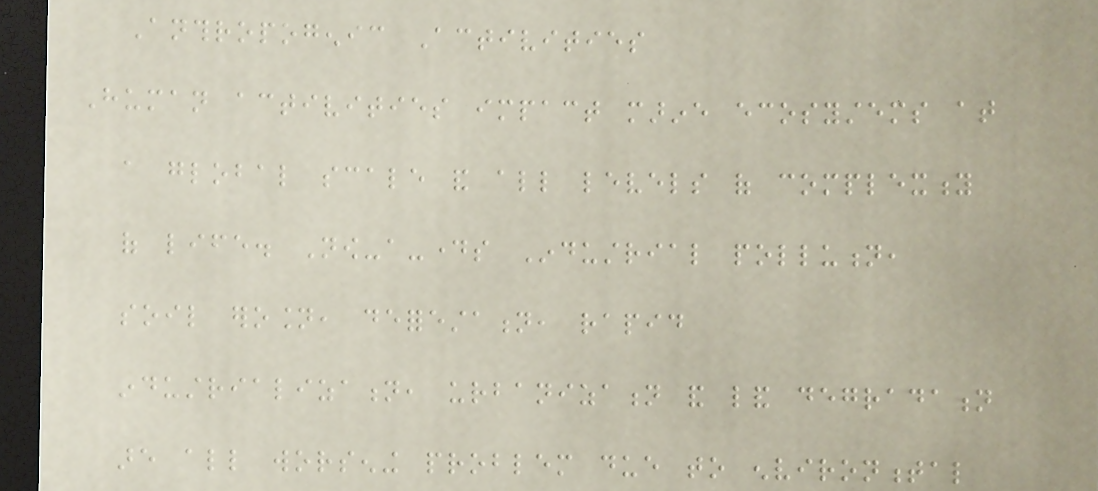Anthropogenic Activities
Human activities impact marine ecosystems at
a global scale and all levels of complexity
of life. Now-a-days Industrial pollution,
soil erosion, deforestation, rapid
industrialization, urbanization and land degradation
are all worsening problem due to environmental
